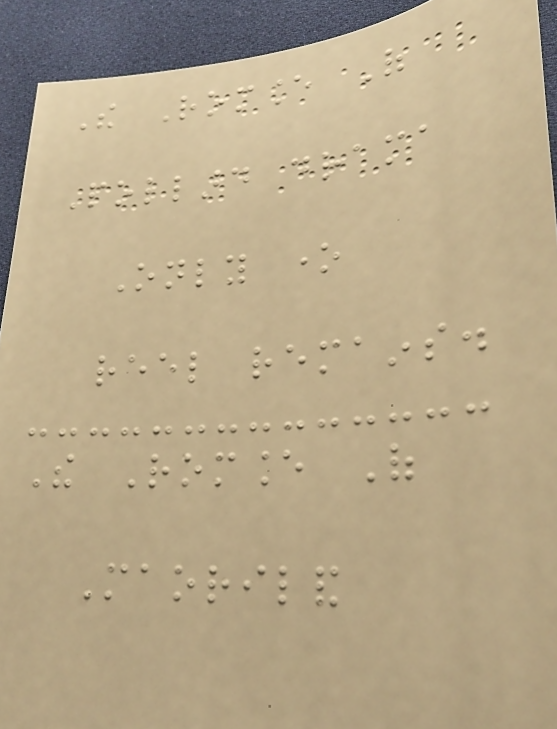The Romance Of
Pollard drama
Only one
reel remains.
The Romance Of
Maoriland
